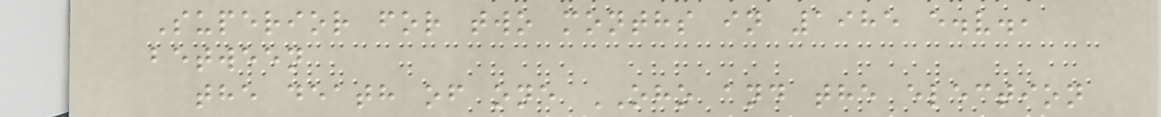Superior for two months in 1985 e.v.,
between
the death of one OHO and the election
